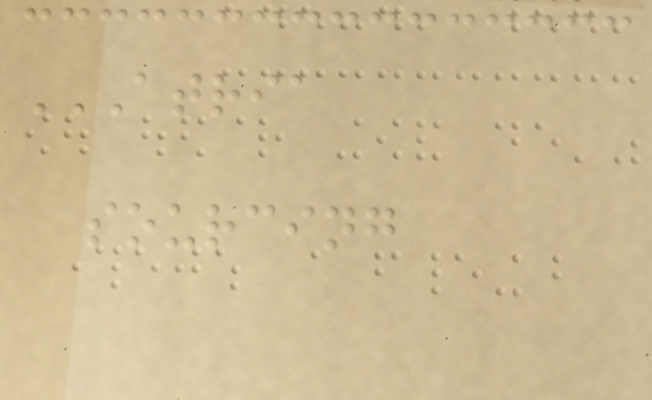ATRIA
SOURCING
